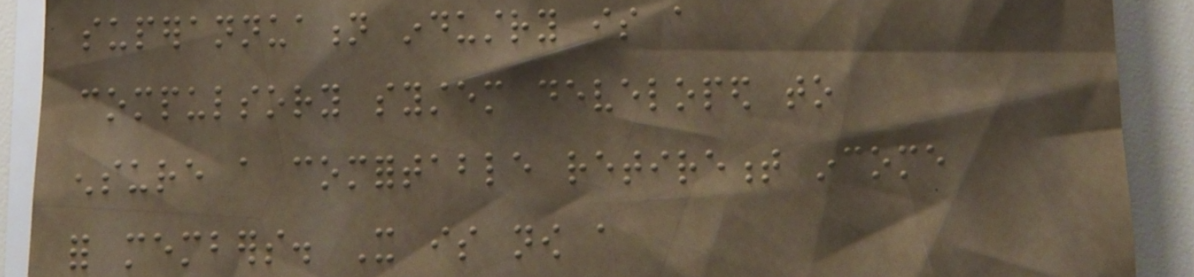superannuation industry is a
compulsory system developed to
ensure a comfortable retirement income
for members. It is now a
